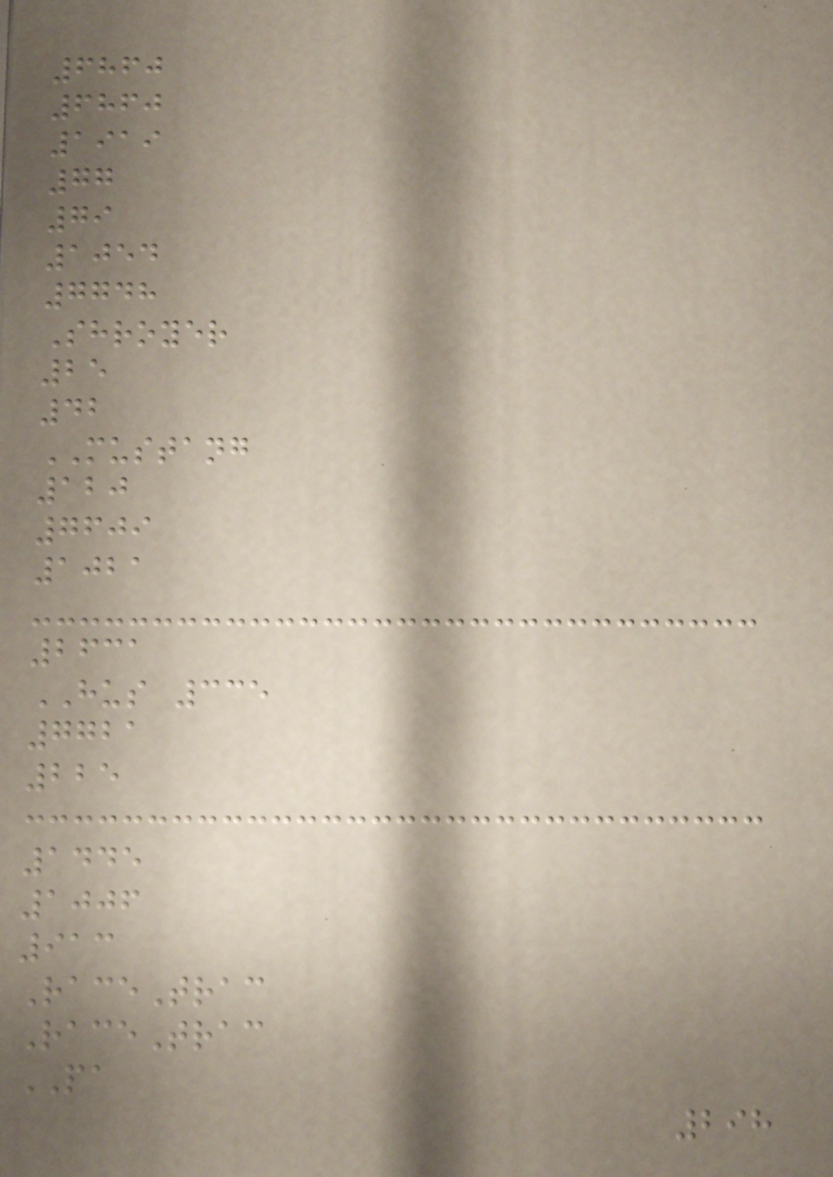6860
6860
1919
77
79
1054
7748
Shroyer
25
42
MUSTANG
120
7609
1021
2631
HUS 335
7721
225
1445
1006
913
RaceTrac
RaceTrac
PA
298
